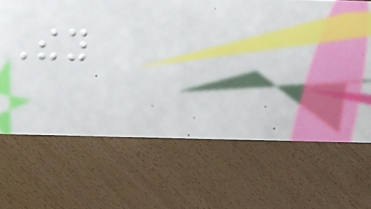They
